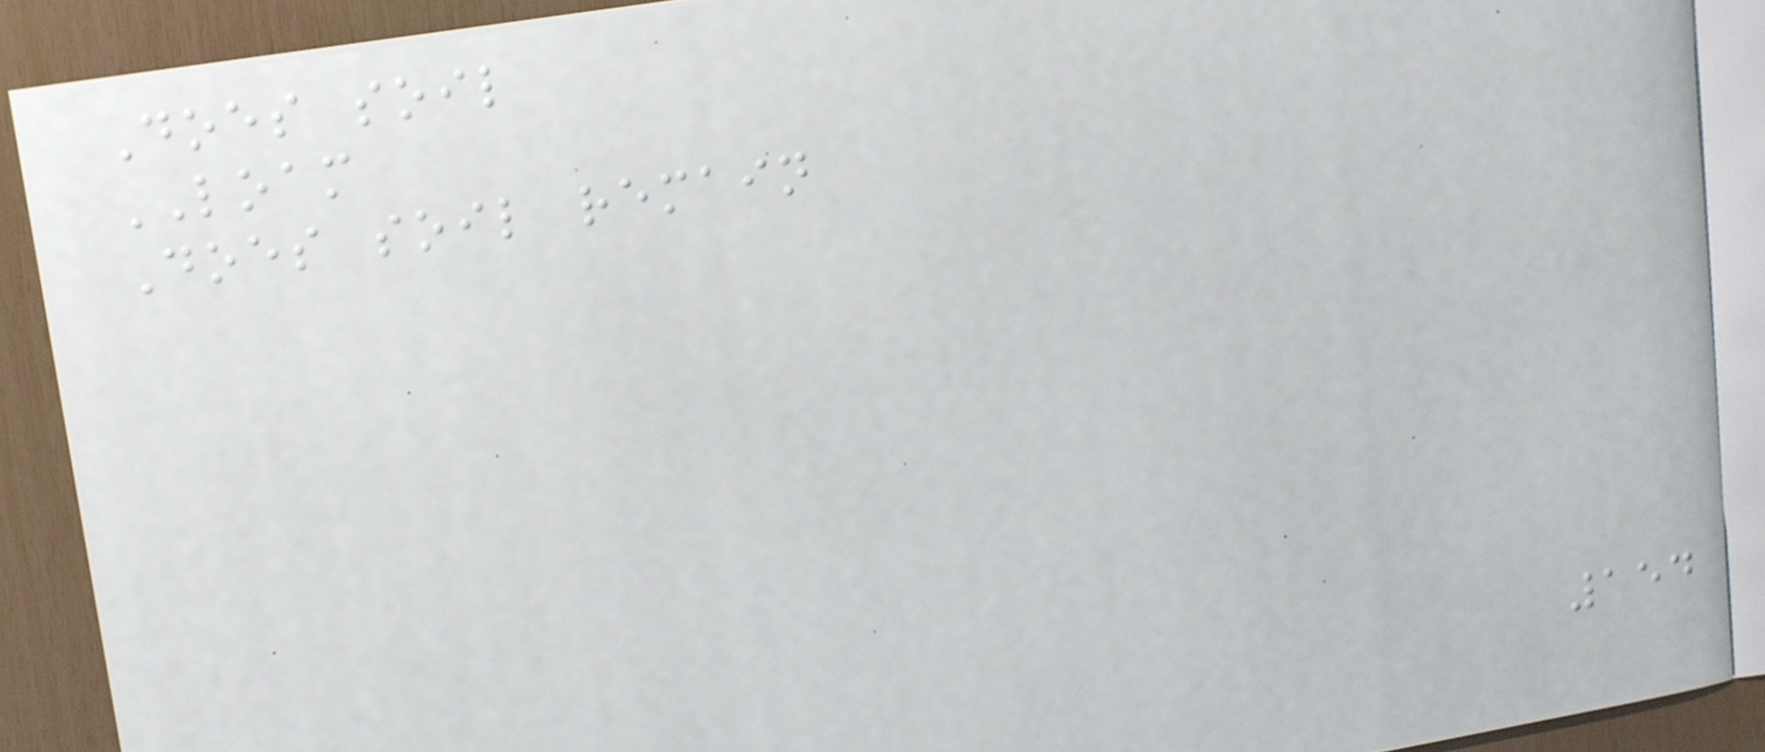Does soil
LOAM
Does soil remain
154
